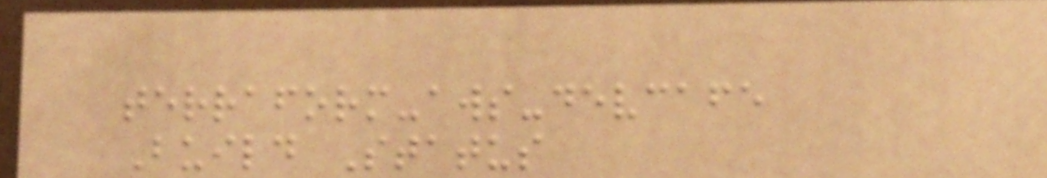terraform-aws-devcafe
Build Status
